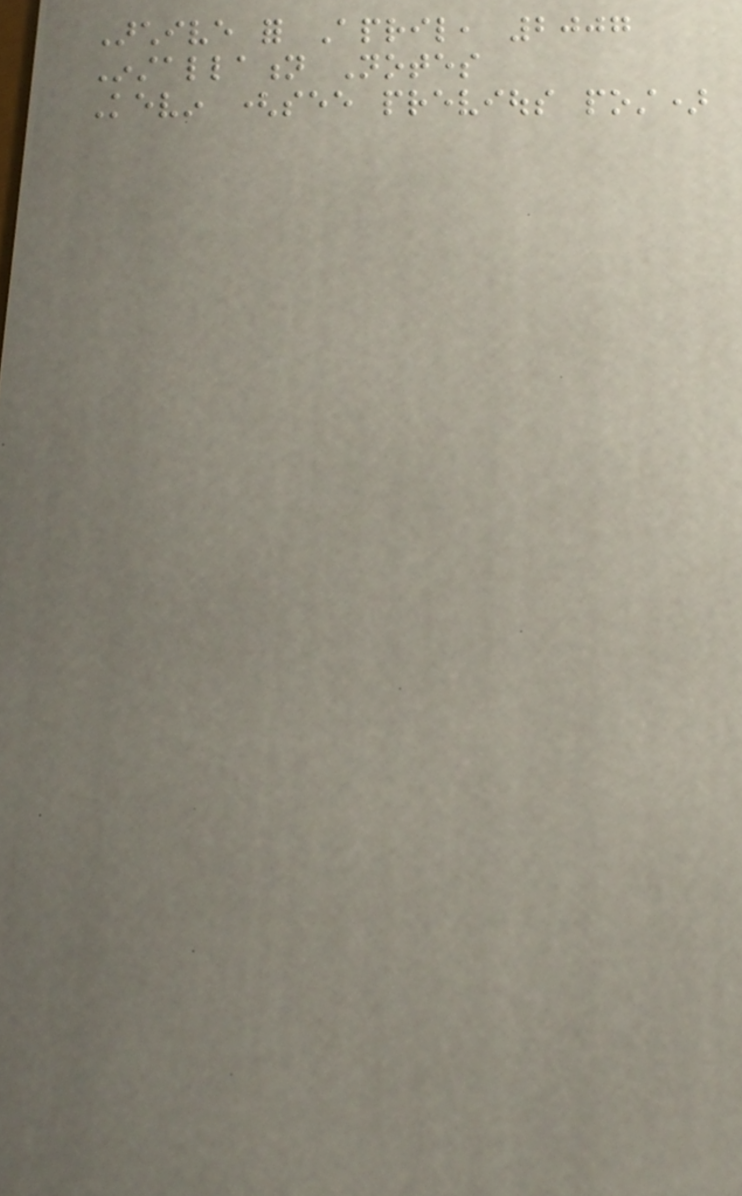Archive for April, 2007
Installation Notes
Kevin (see previous post)
